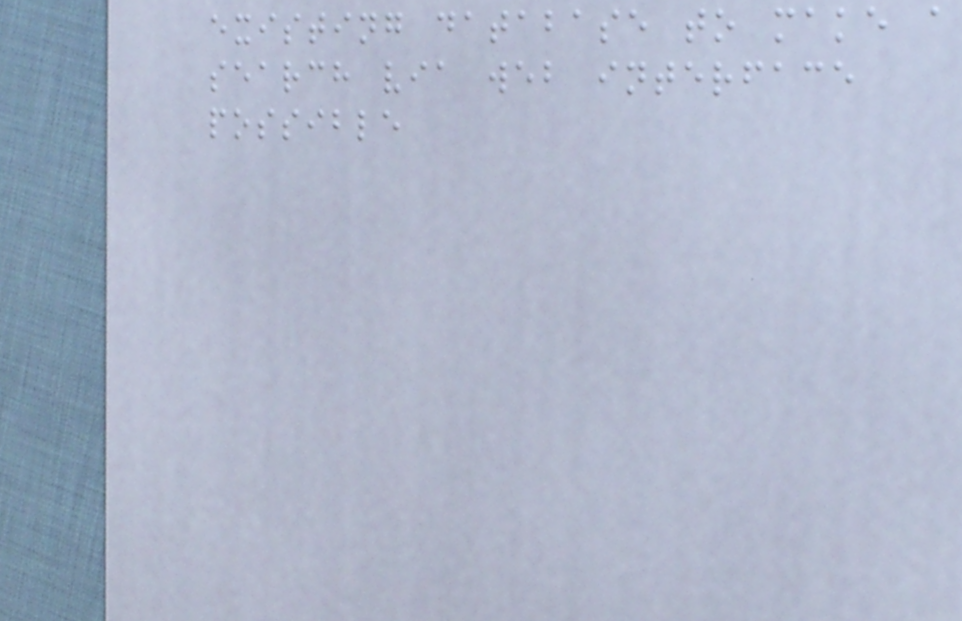existing database to make a
search via web interface
possible
